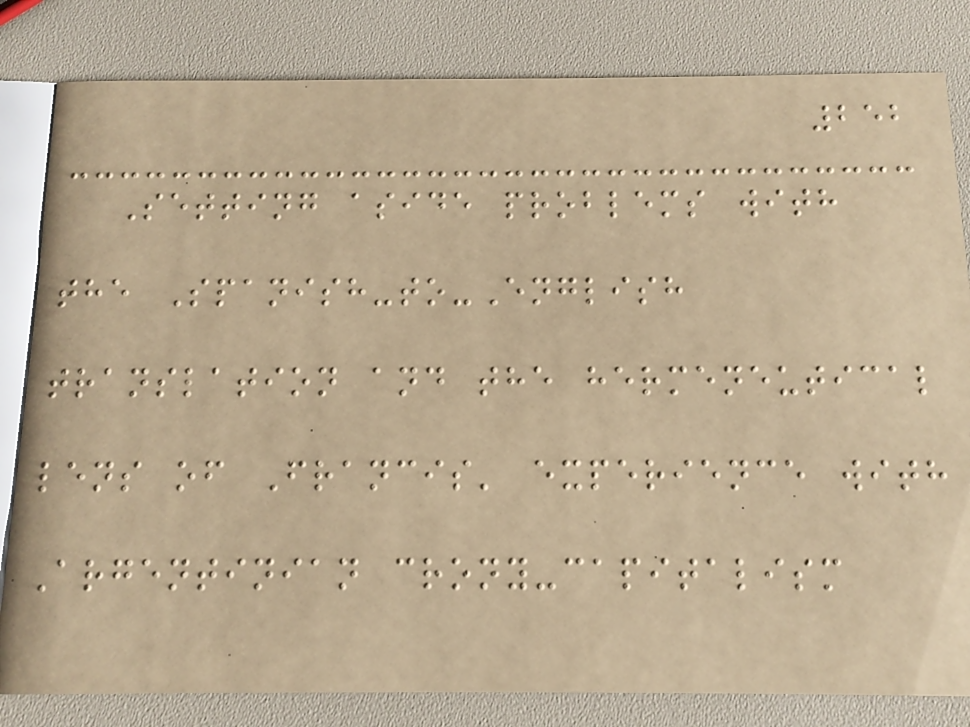252
Setting aside problems with
the Spanish-to-English
translation and the hermeneutical
lens of Francis' experience with
Argentinian crony-capitalism
